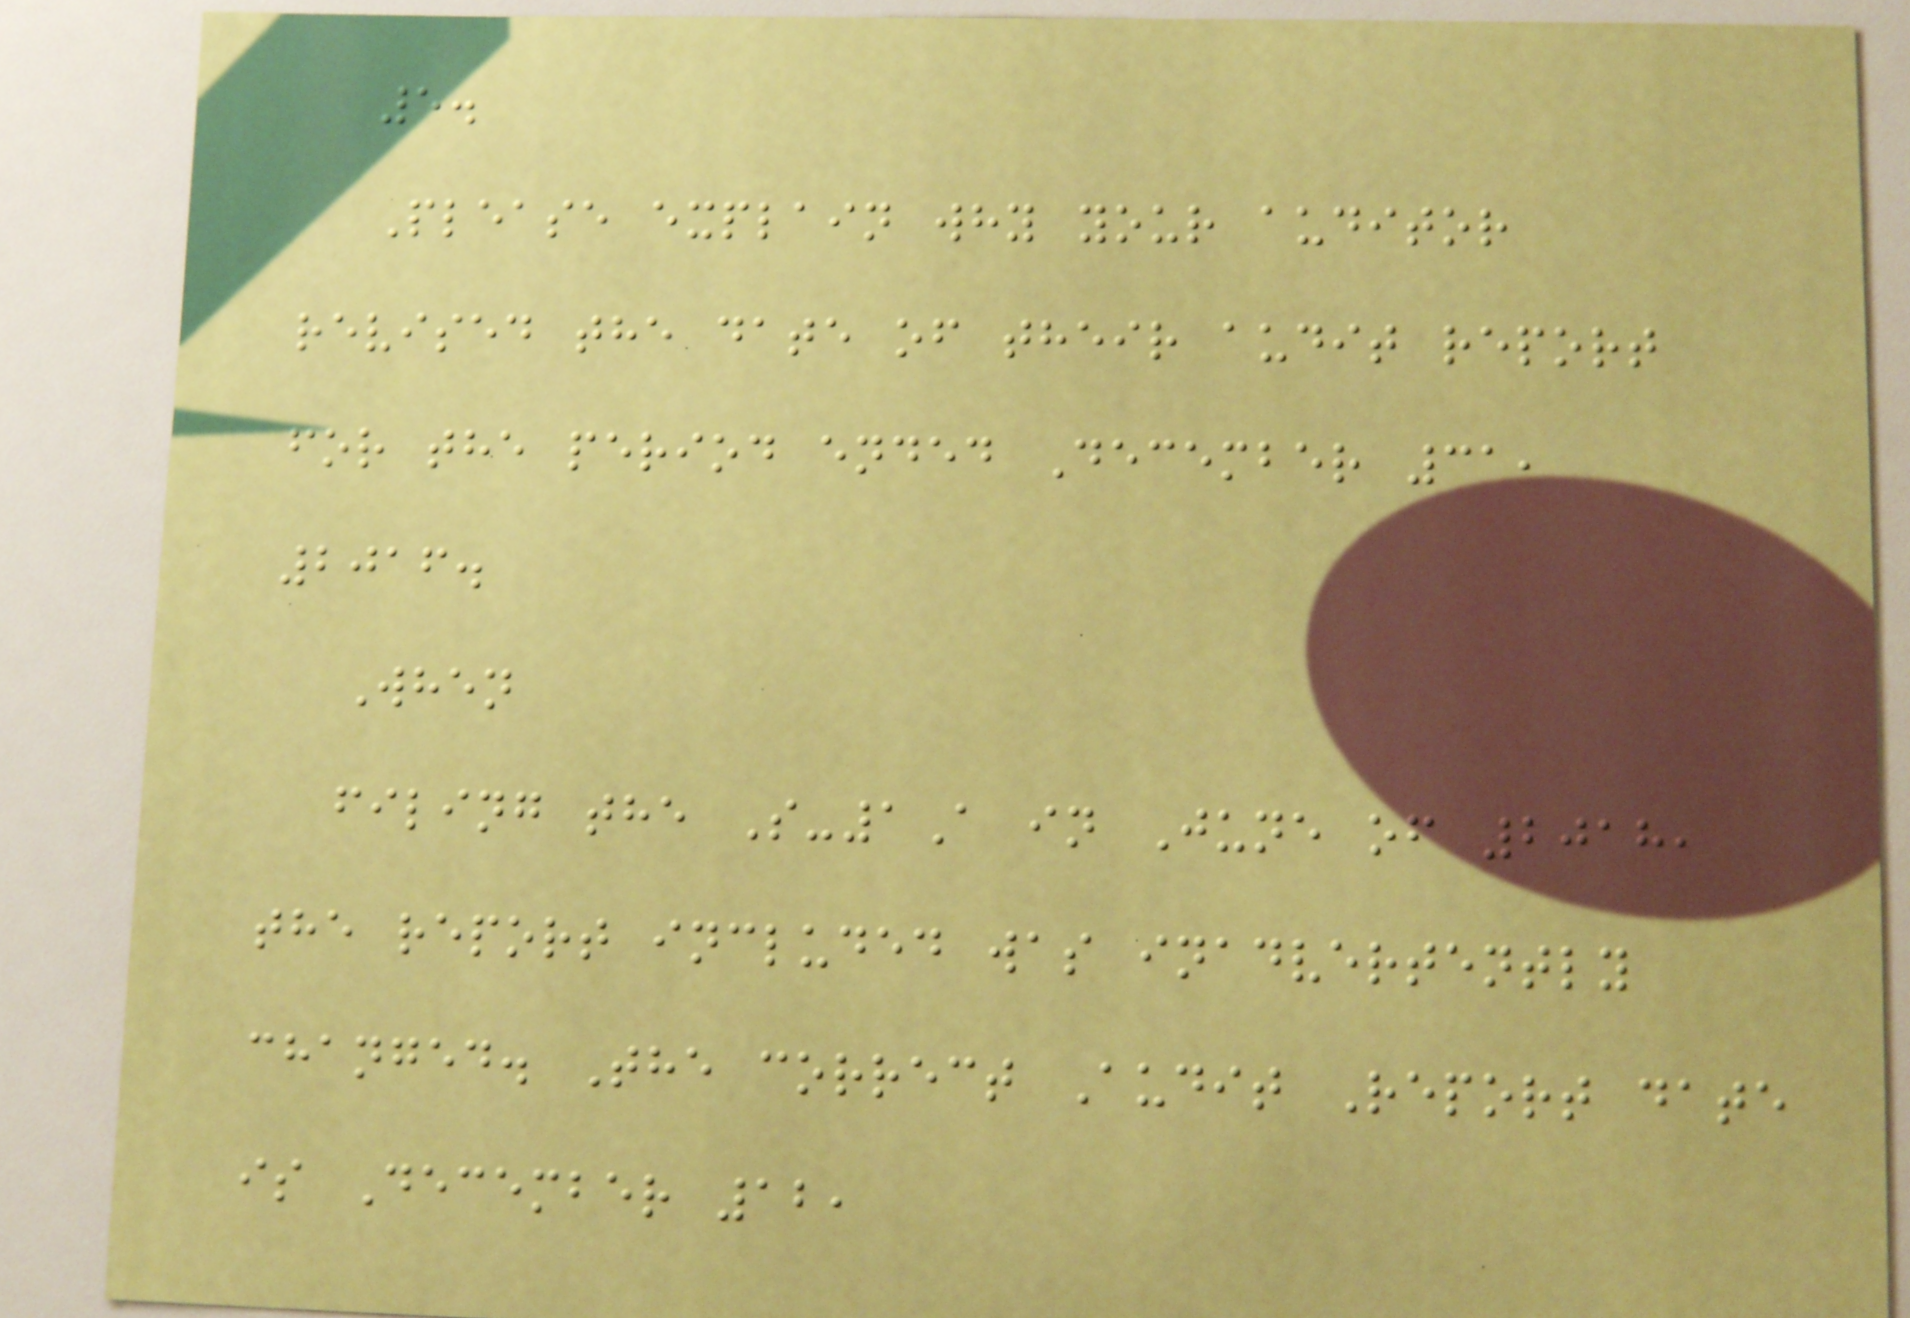5.
Please explain why your auditor
revised the date of their audit report
for the period ended December 31,
2016.
When
filing the S-1A in June of 2018,
the report included was inadvertently
changed. The correct Audit Report date
is December 12,
